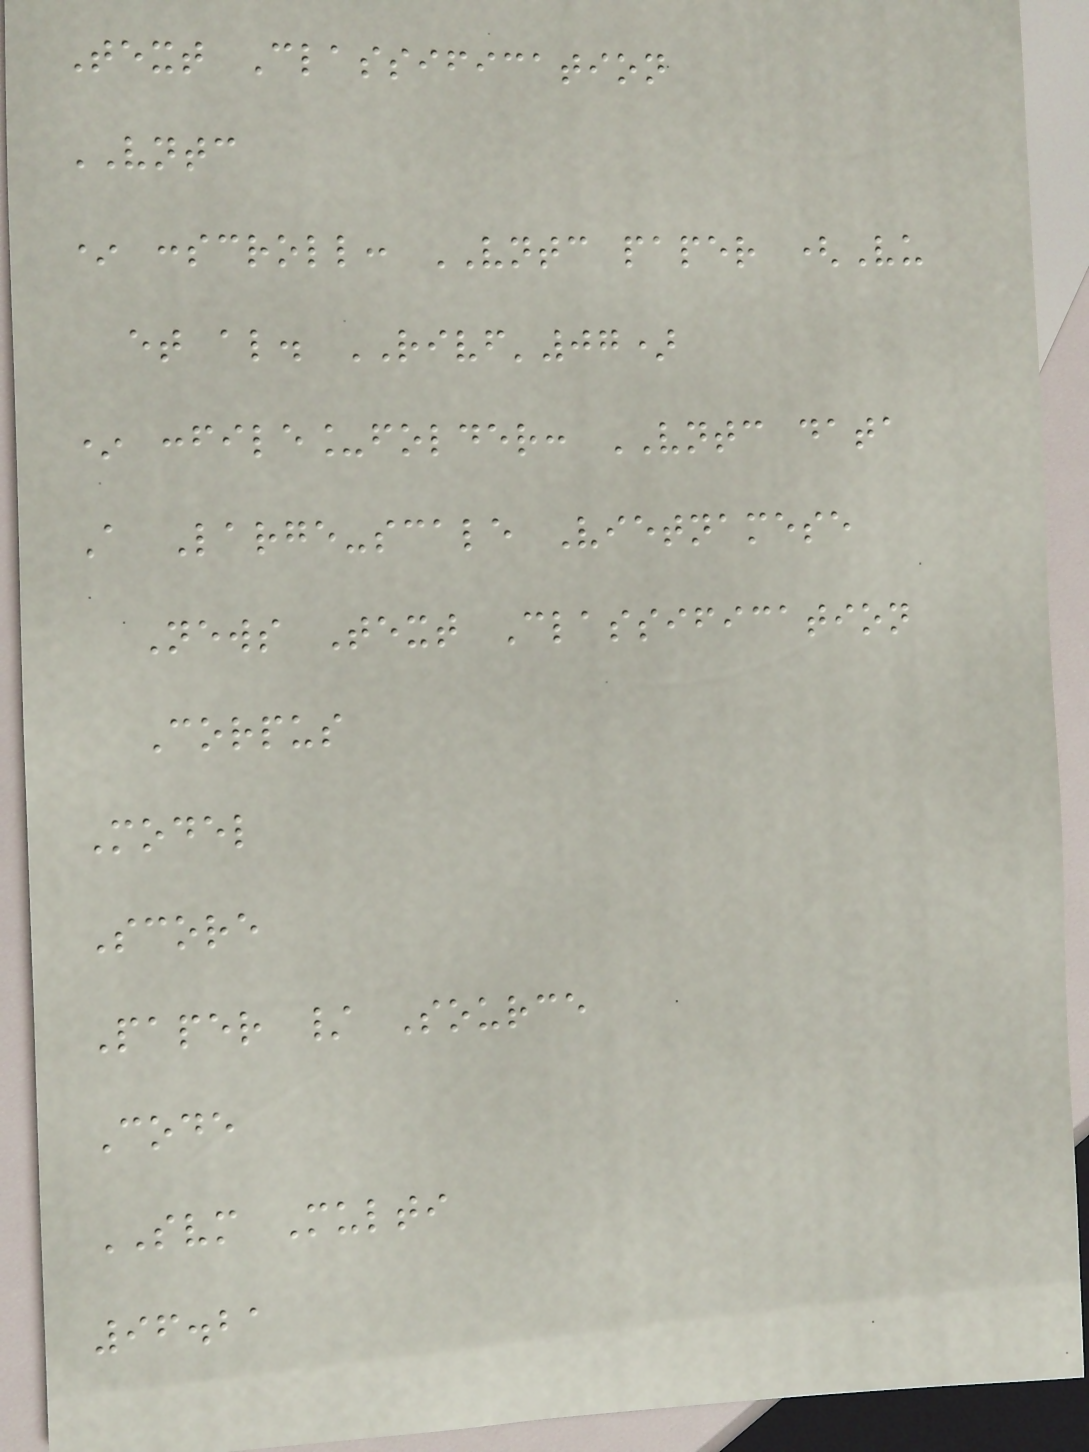Text Classification
VNTC
* :scroll: VNTC paper (Vu
et al. RIVF'07)
* :file_folder: VNTC data
A Large-scale Vietnamese
News Text Classification
Corpus
Model
Score
Paper / Source
Code
SVM Multi
96.21
